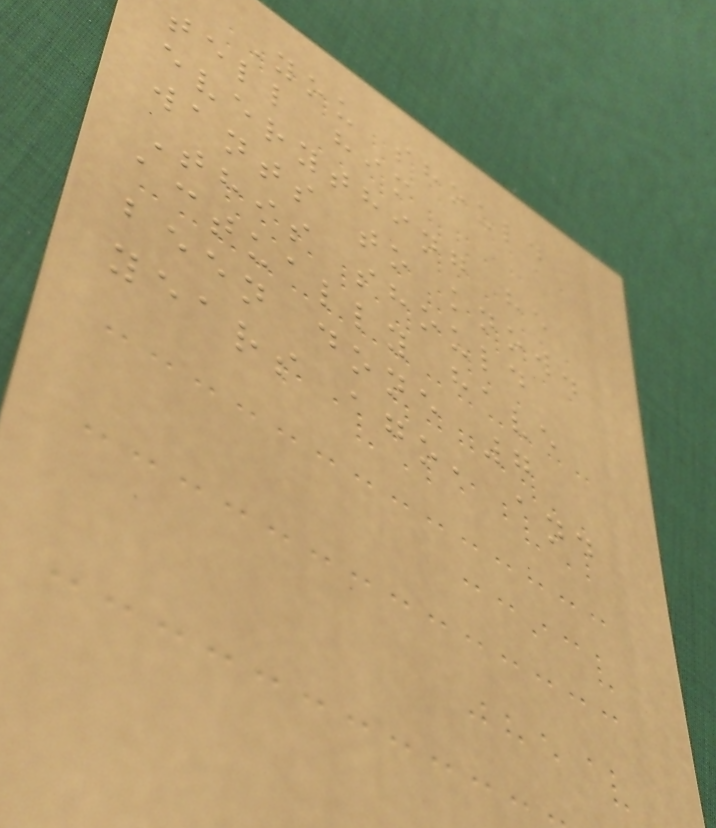You should
tell him
everything he
wants to know.
This should
actually have
been done 7
years ago, and
